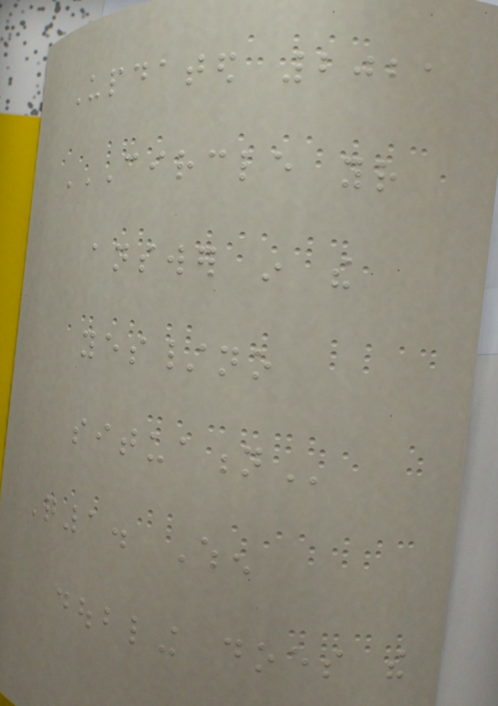Updated 2021
CIRCLE YOUR
ANSWER IN THE
YES/NO
SITUATION
Q1. When
doubling does the
